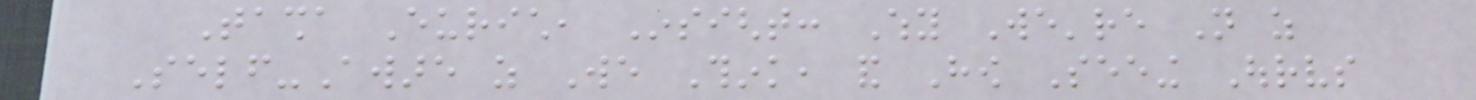Tasha Eurich, Insight: Why We're Not as
Self-Aware as We Think, and How Seeing Ourselves
